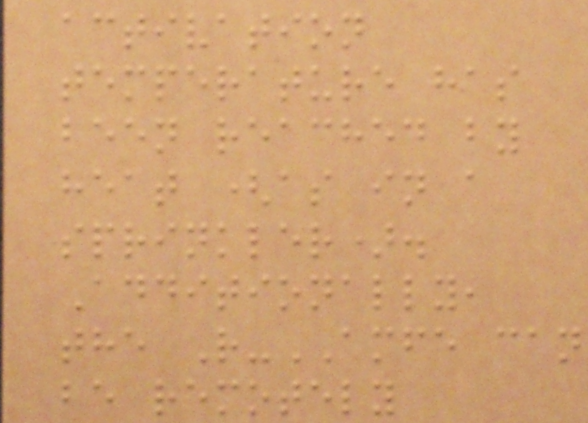activation
temperature has
been reached by
heat (as in a
sprinkler).
Additionally,
the R-AMFE can
be remotely
